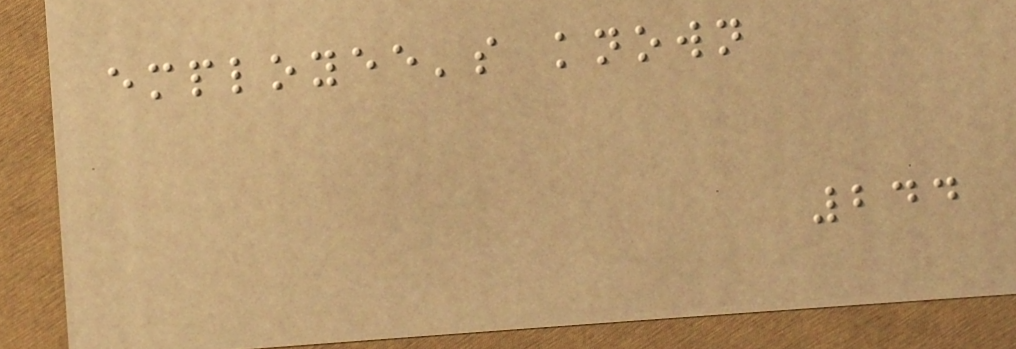employee's known
244
